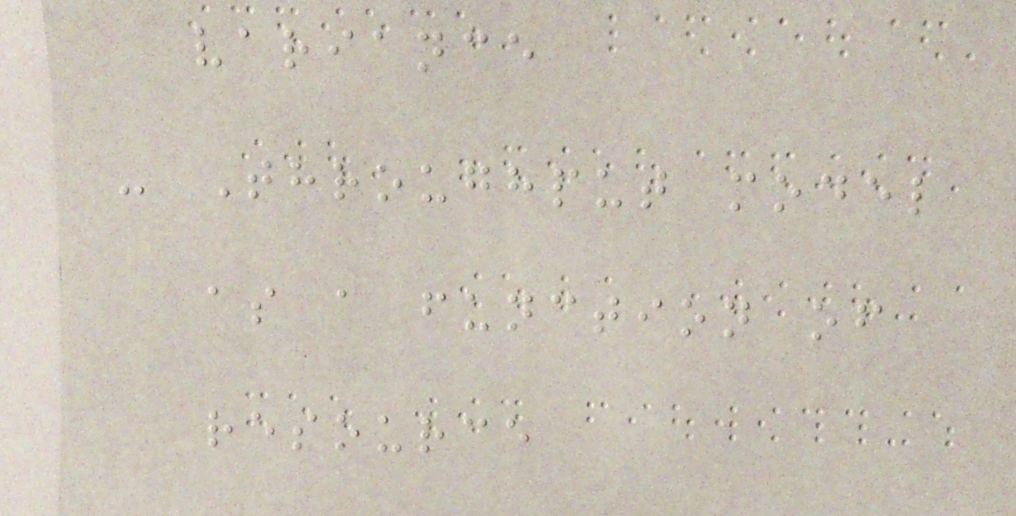variance
- Throughput model
as a function of
resource
